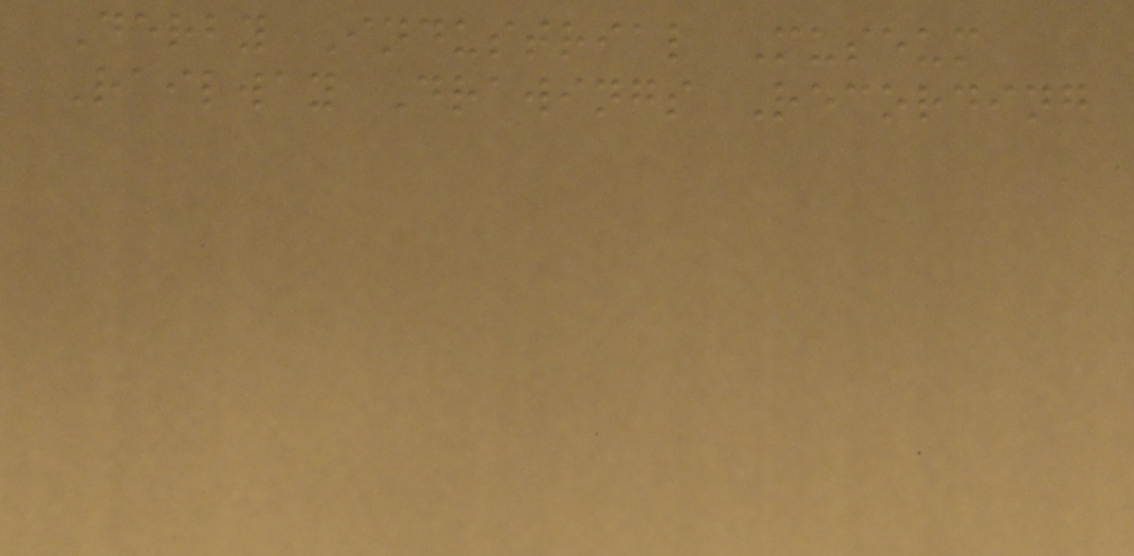Derby Industrial Museum
Railway Drawings Recording
